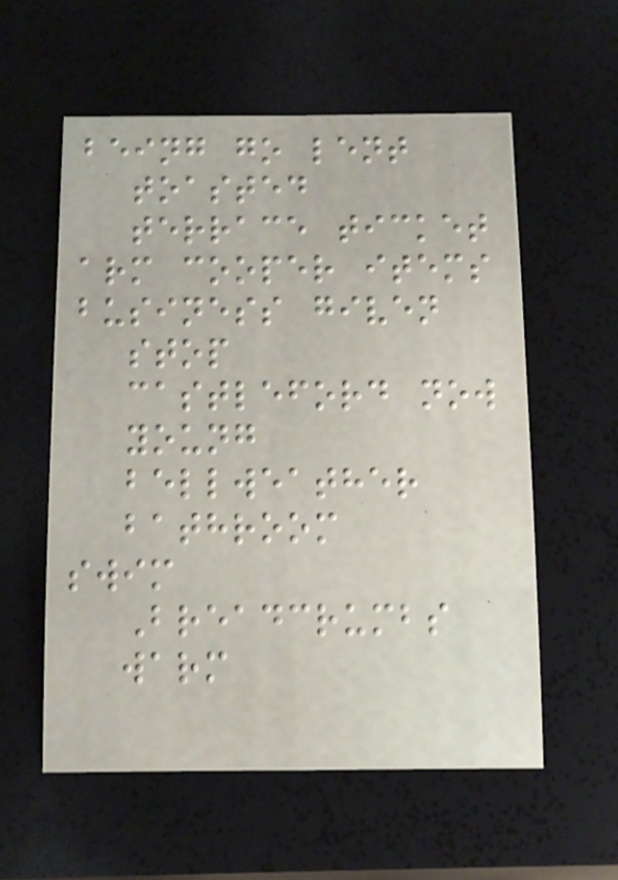being go lent
toasted
terrace ticket
arm cooper items
business given
stop
castleford now
young
bellweather
bathroom
swim
Breadcrumbs
warm
